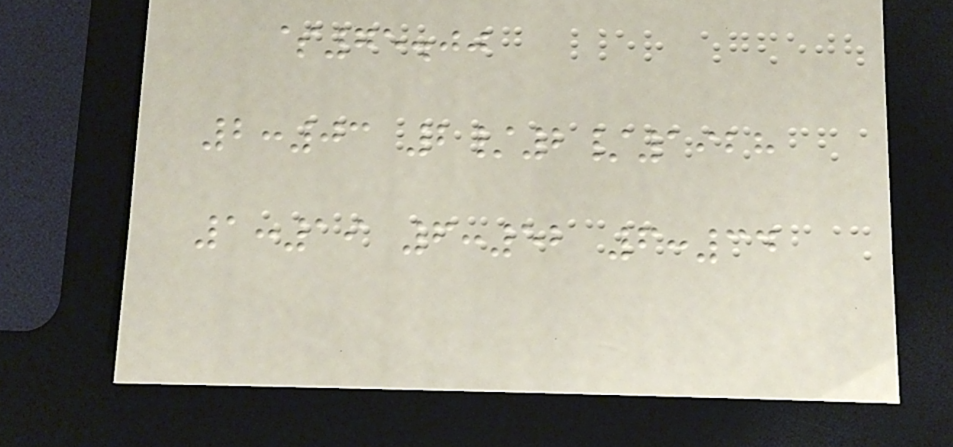$75.00
2:03 2/2/1928
1:19 6:52 6:34
